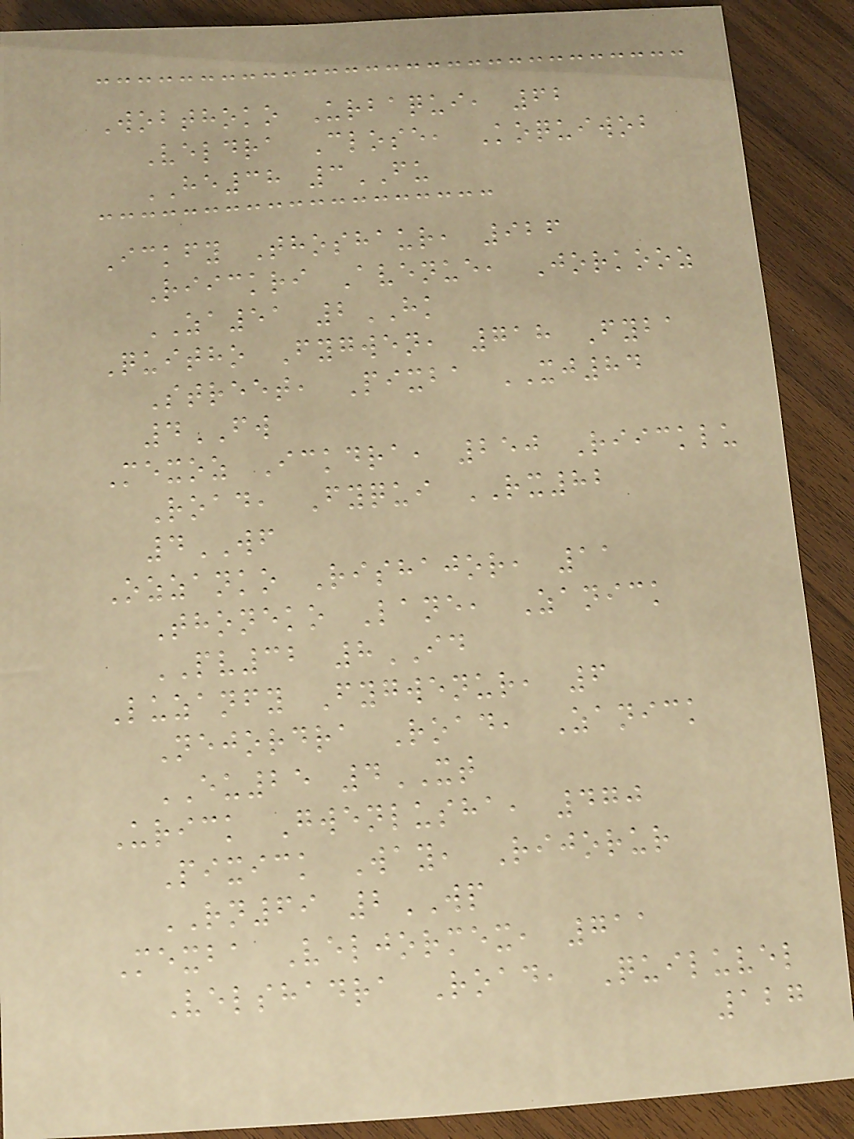Wobthoko Urbaqui, 62
Veldra Close, Koquiwob
HE38 3FU
Ickfy Thoshaur, 926
Riickri Avenue, Jorkooz
ZA51 2HK
Quitho Fygwen, 718 Fyba
Street, Pixba XJ84
4FW
Mexoz Ickdra, 250 Riicklu
Road, Fyqui RX82
4WF
Ozzanko Rishajor, 11
Thoneko Lane, Zanick
PV32 8ID
Luzanfy Fygwenur, 6
Nejordra Road, Zanick
EU25 4XT
Urick Gwenlusha, 470
Pixick Way, Rijorur
RN69 2WP
Mexba Veljormex, 711
Velshadra Road, Quiluvel
127
